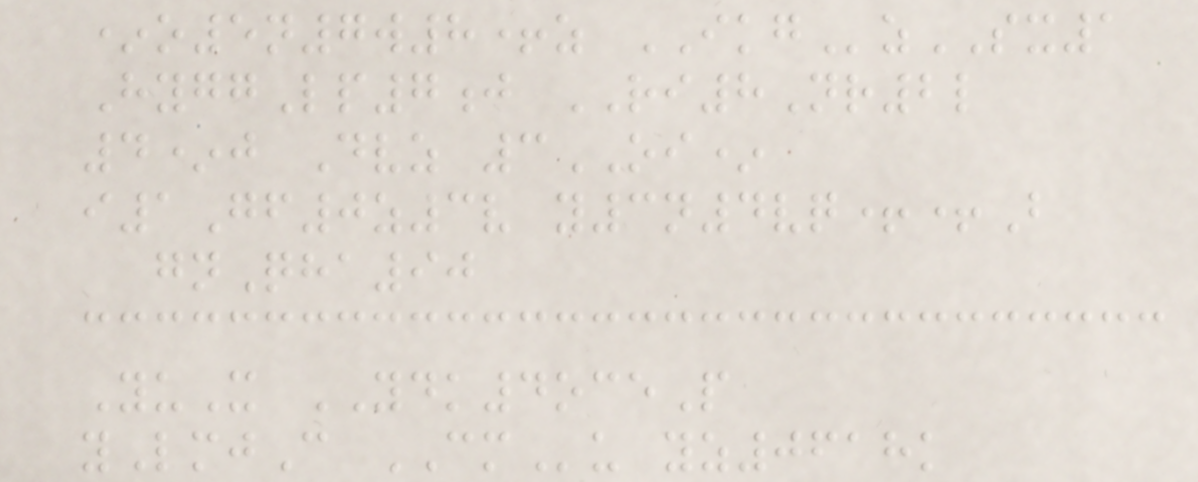*o5n7w8+z IKGzSX1
HyggLp7j RI8Nr2l
4*j Dvz 3OI*
i1Gf0z3v y3n4vq++B
gnQha90
YuX YDK4oceP
yLmjC CMu yz0618k
